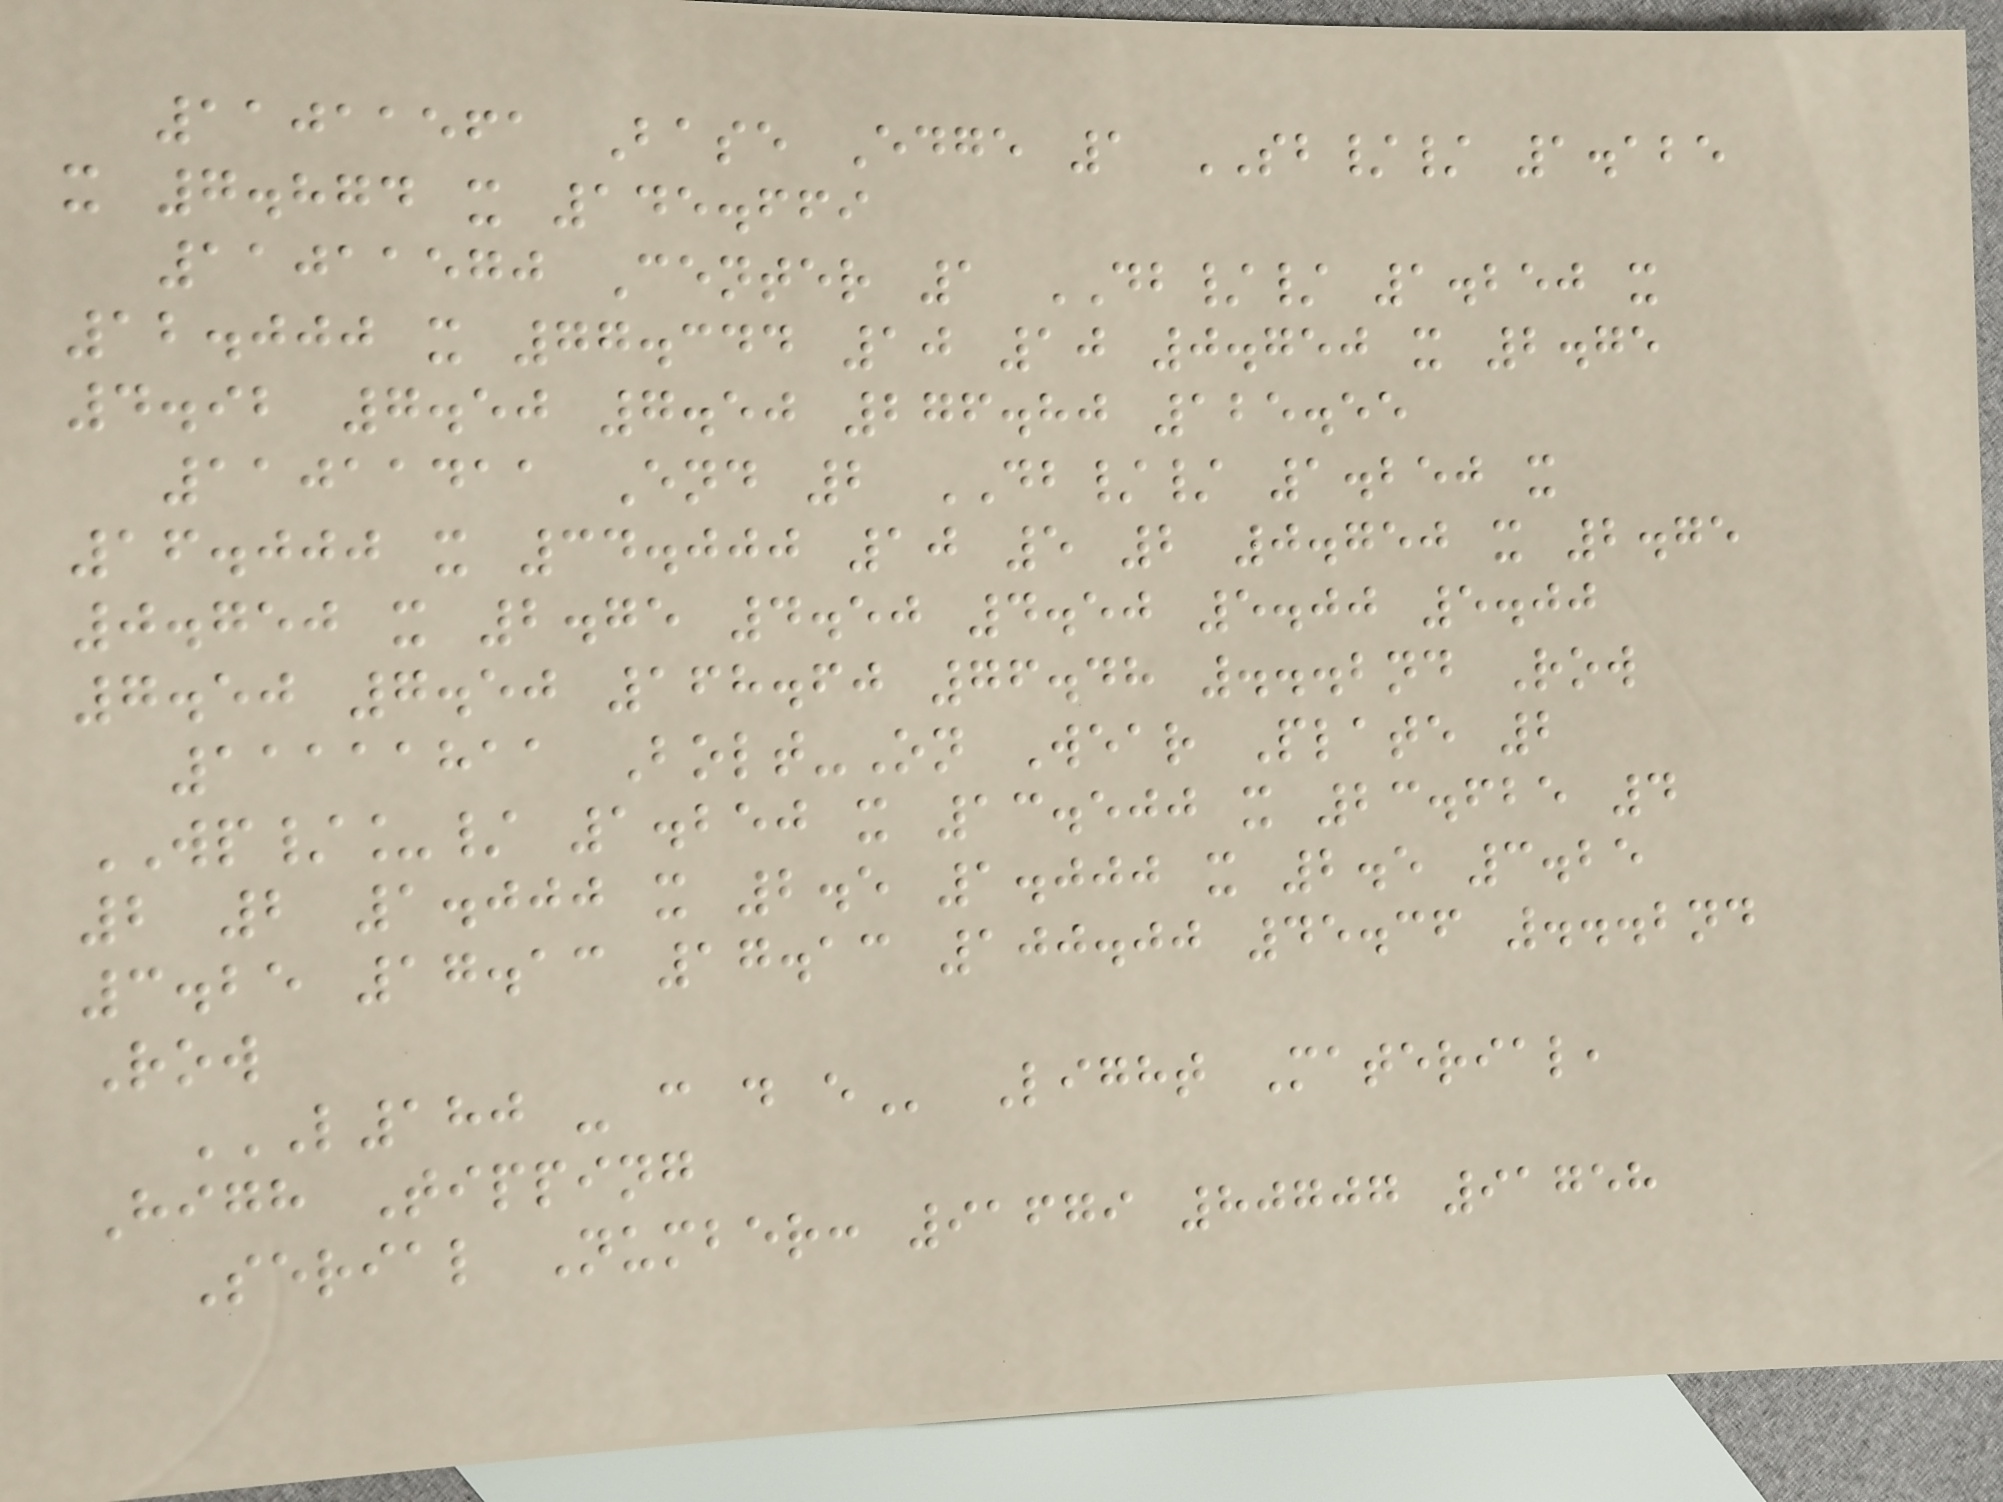11011561 Base Edge 1 SB// 1.125
x 7.874 x 145.669
11011570 Center 1 DB// 1.250 x
12.000 x 77.344 10 10 0.750 x 2.75
4.92 7.50 7.50 276.80 125.55
11011411 End 2 DB// 1.250 x
16.000 x 34.000 10 5 2 0.750 x 2.75
0.750 x 2.75 4.50 4.50 5.00 5.00
7.50 7.50 168.60 76.48 ...2nd Row
11111811 Bolt-On Wear Plate 2
WP/_/ 1.250 x 13.500 x 23.625 4
2 2 1.000 x 2.5 1.000 x 2.5 3.25
3.25 17.13 17.13 100.00 45.36 ...2nd
Row
L180 - C D E Light Material,
High Tipping
Serial Number: 91679 80707 91758
